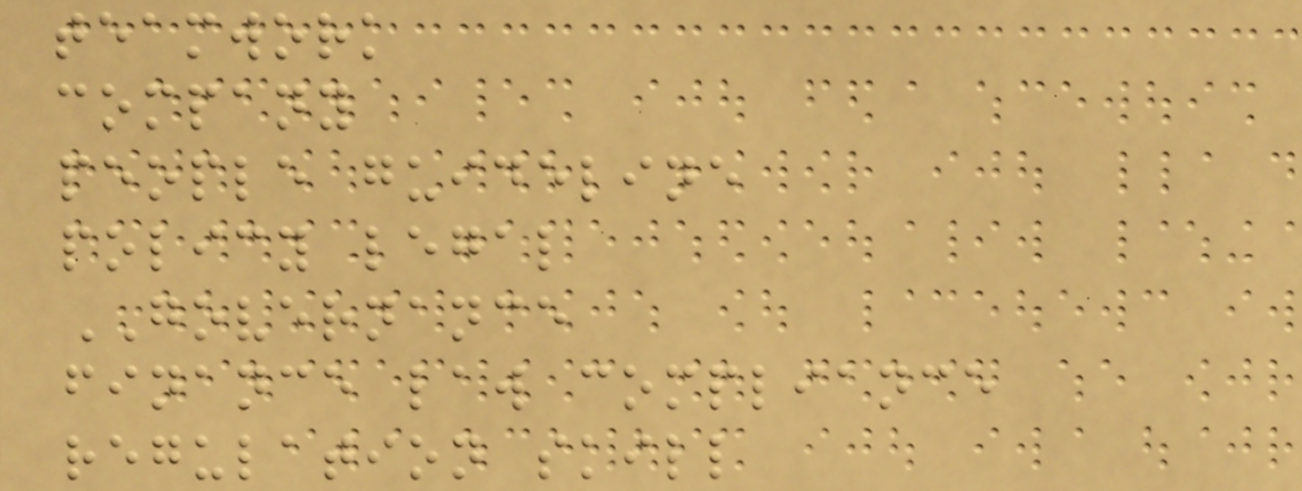teamwork
company
people guideline
policy legal
GOVERNANCE
finance law compliance
regulation skill
